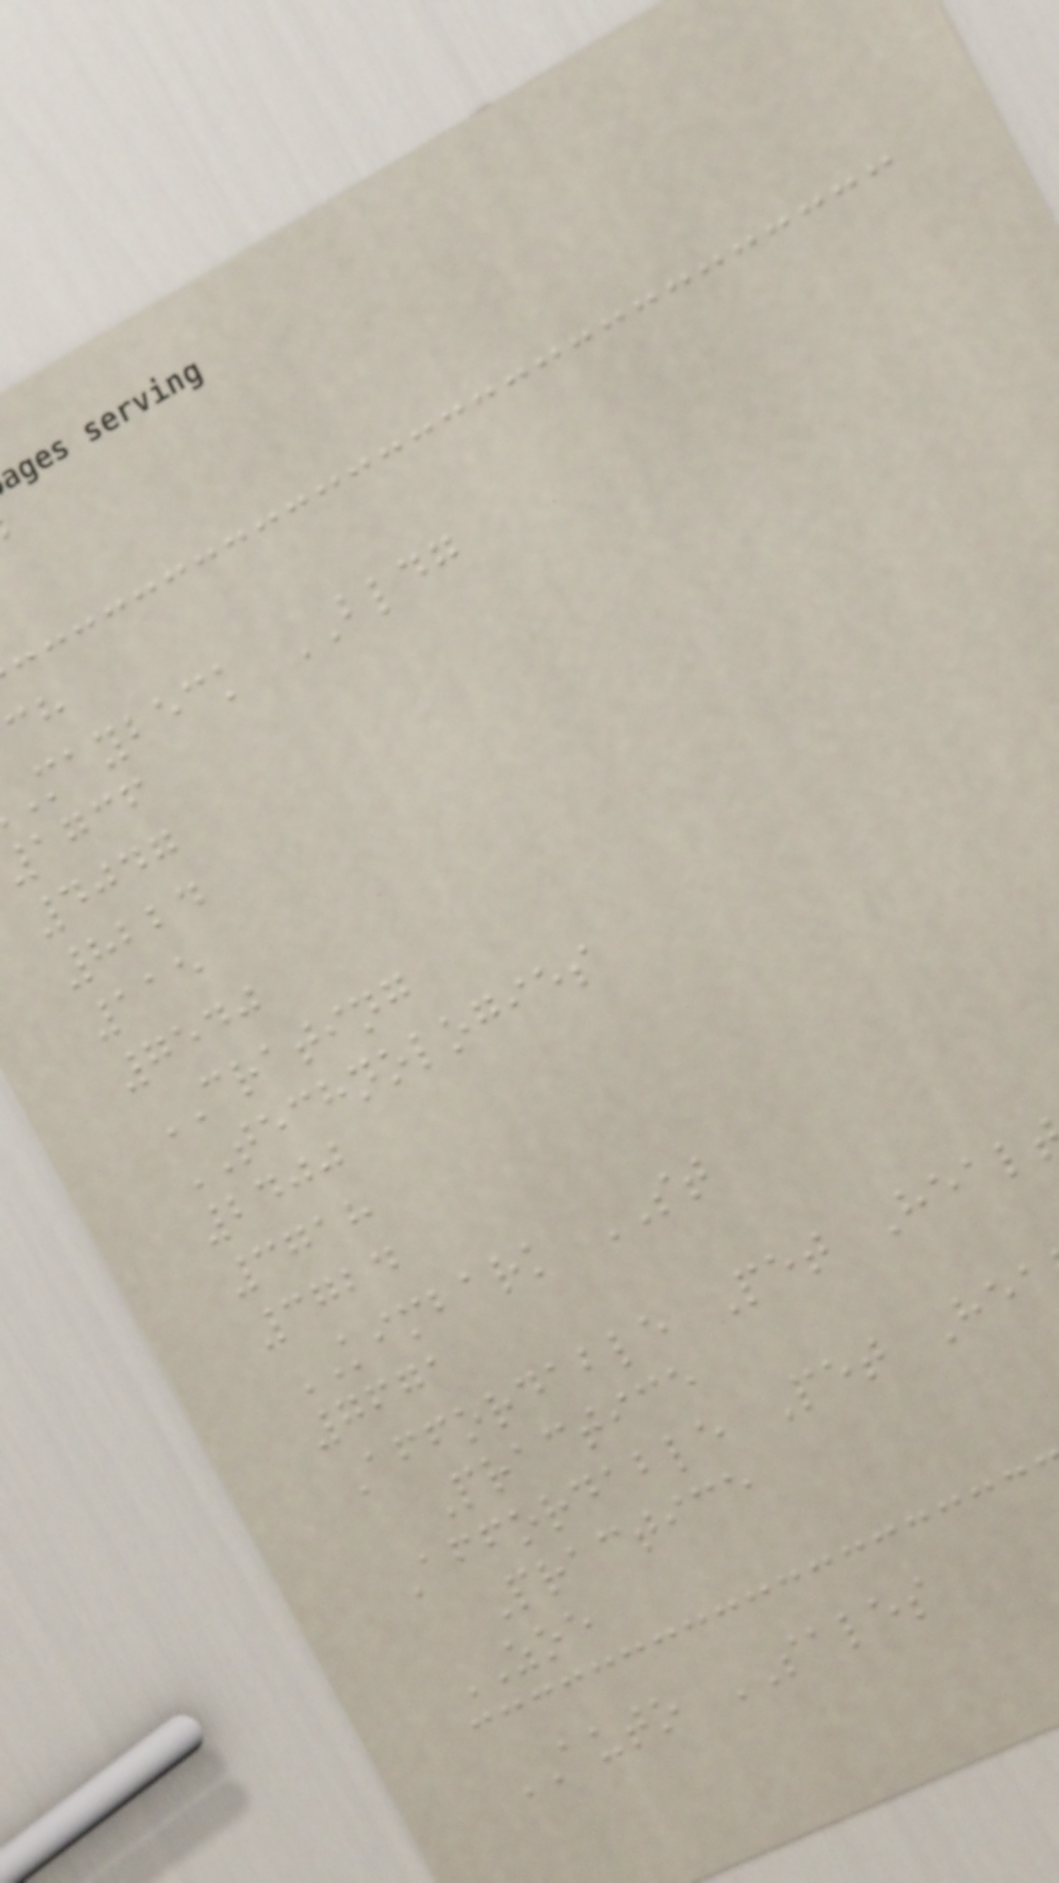maybeck BLDG
agcf
4047
8224
115
7540
CRATING
TECHNOLOGIES
2400
3718
3724
KIMBARK ST
7671
Affordable Pet Heal
Practice
Affordable Pet Hea
Practice
ZOE
AUTO SALES
